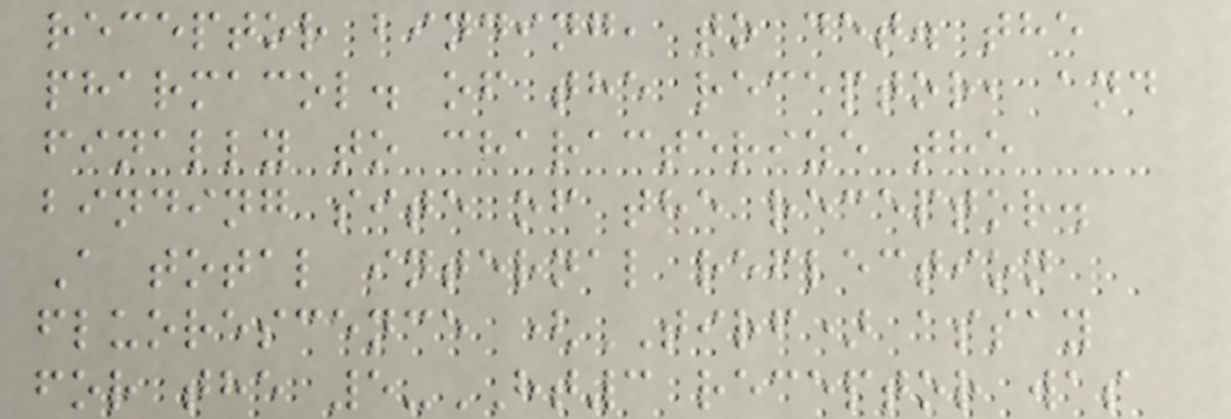receptor binding, to det. the
pharmacol. of the receptor, and
finally to characterize the
binding site of the receptor.
A total internal reflection
fluorescence (TIRF) assay
for the 5-HT3 receptor was
